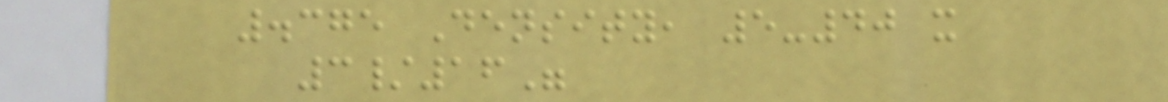.375 Density, 5-40 x
3/16"
